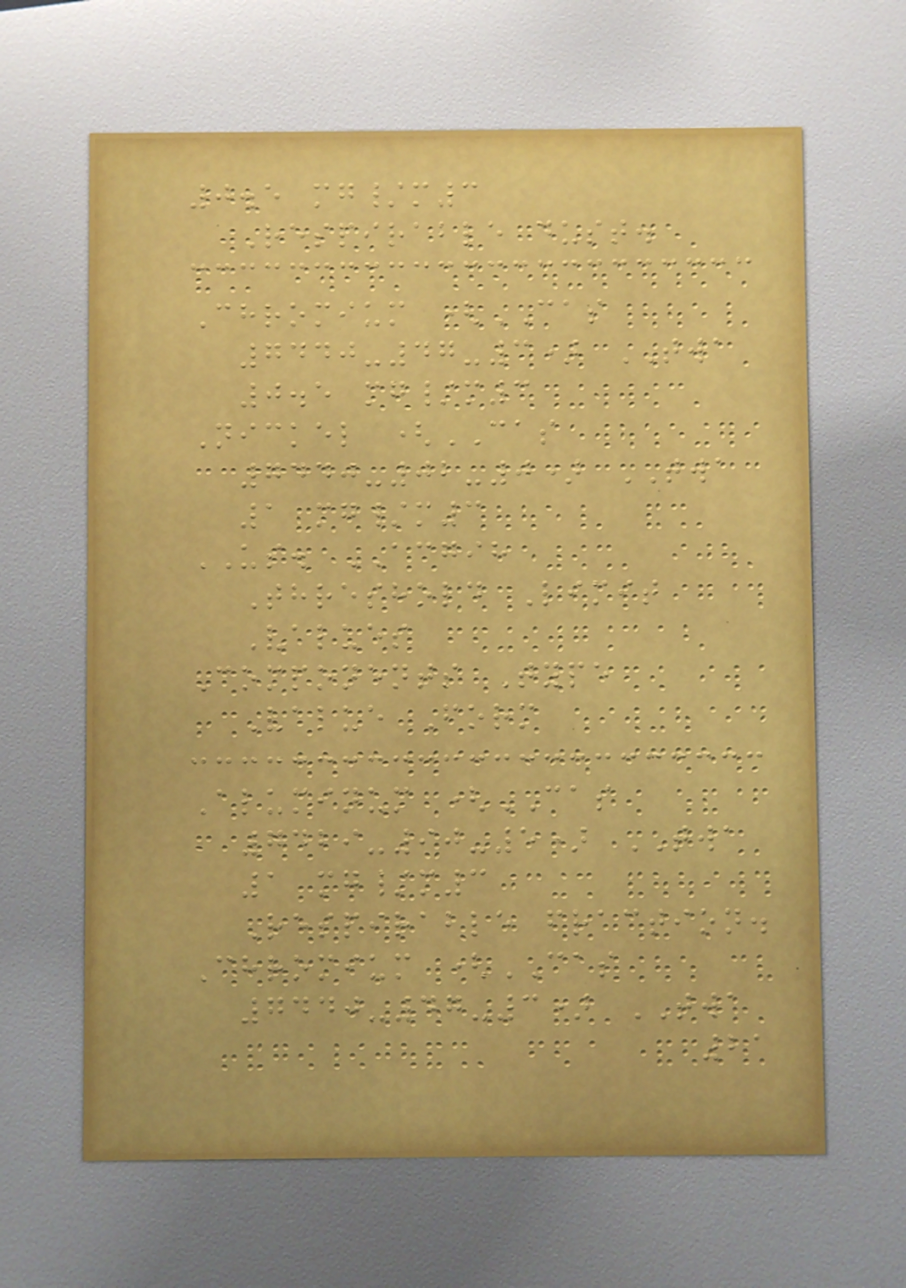0.5 mg/m3
Respirable dust.
Chromium (CAS
7440-47-3) TWA
0.5 mg/m3
Nickel (CAS
7440-02-0) TWA
1 mg/m3
US. ACGIH
Threshold Limit
Values
Components Type
Value Form
Aluminum (CAS
7429-90-5) TWA
1 mg/m3
Respirable fraction.
Chromium (CAS
7440-47-3) TWA
21
